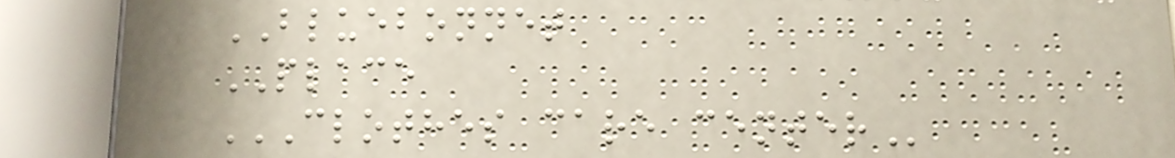BLUEBONNET
PLACE
CLOTHES CARE CENTER
